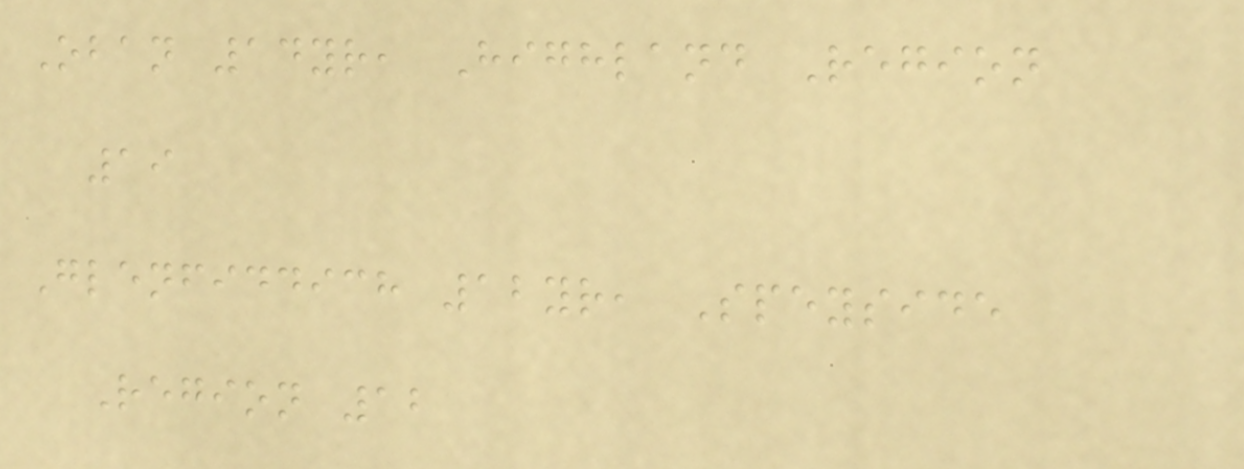Oban 14yr, Highland Region
19
Glenfiddich 12yr, Speyside
Region 12
